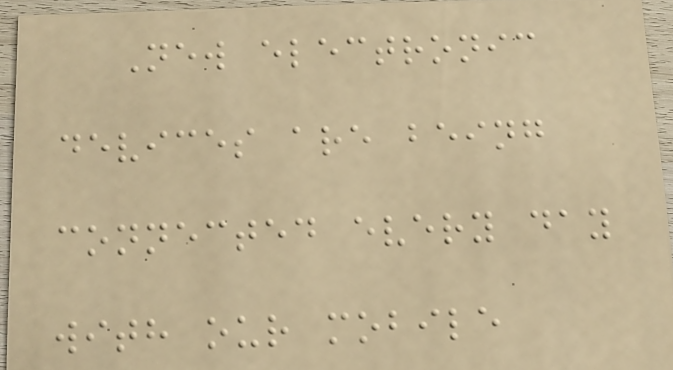New electronic
devices are being
connected every day
with our mobile
